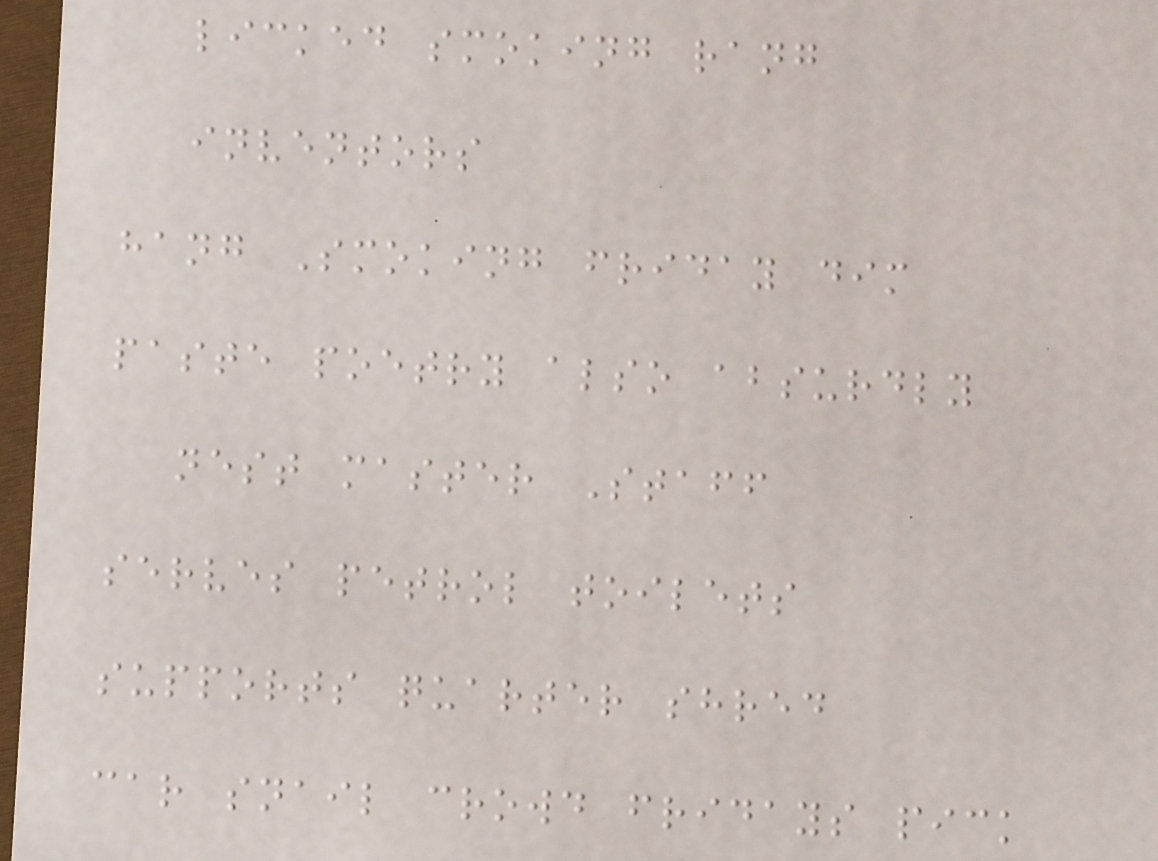licked smoking rang
inventors
hang Smoking friday dim
paste poetry also absurdly
nest master Staff
serves petrol toilets
supports quarter shred
car snail crowd fridays pick
